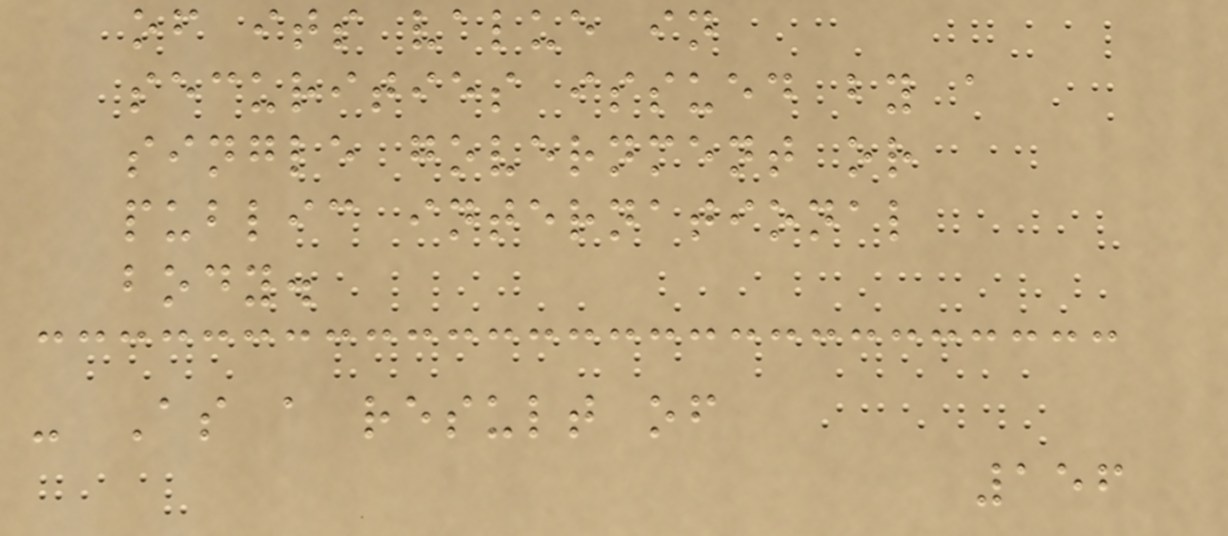of its value in
securities issued by a
single government or
public international
body.
- As a result of
156
